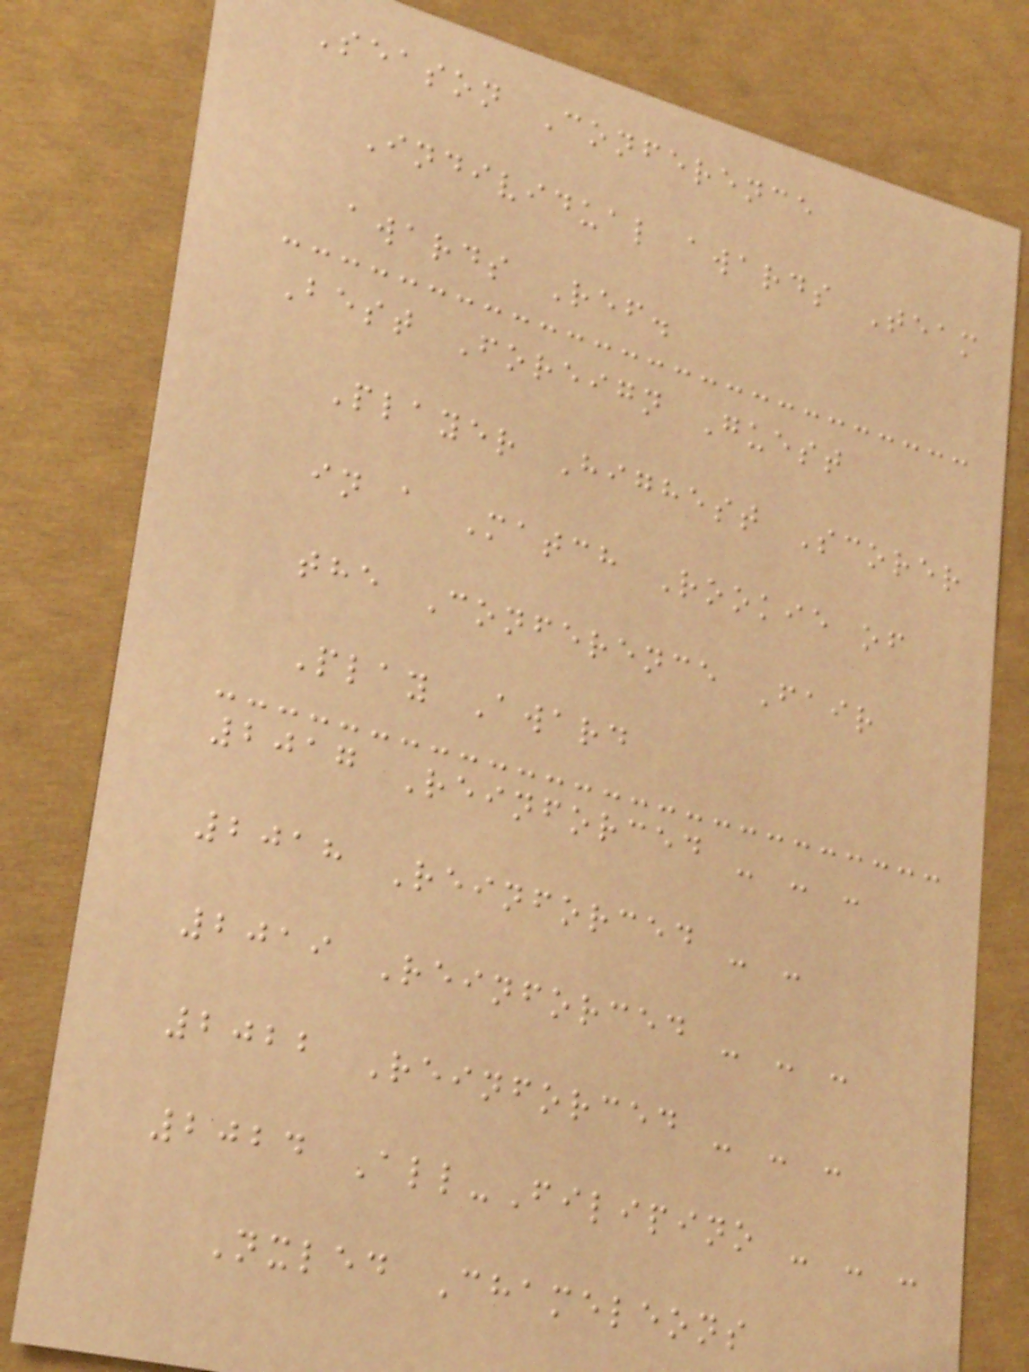Season Conference
Individual awards Team
awards Ref.
Best Foreign Guest
Player Highest Scorer
in a Match Rookie of
the Conference Fair
Play Award
2017 Reinforced - - -
2018 Reinforced - -
2019 Reinforced - - -
2022 Reinforced - - -
2024 All-Filipino - - -
Nxled Chameleons
